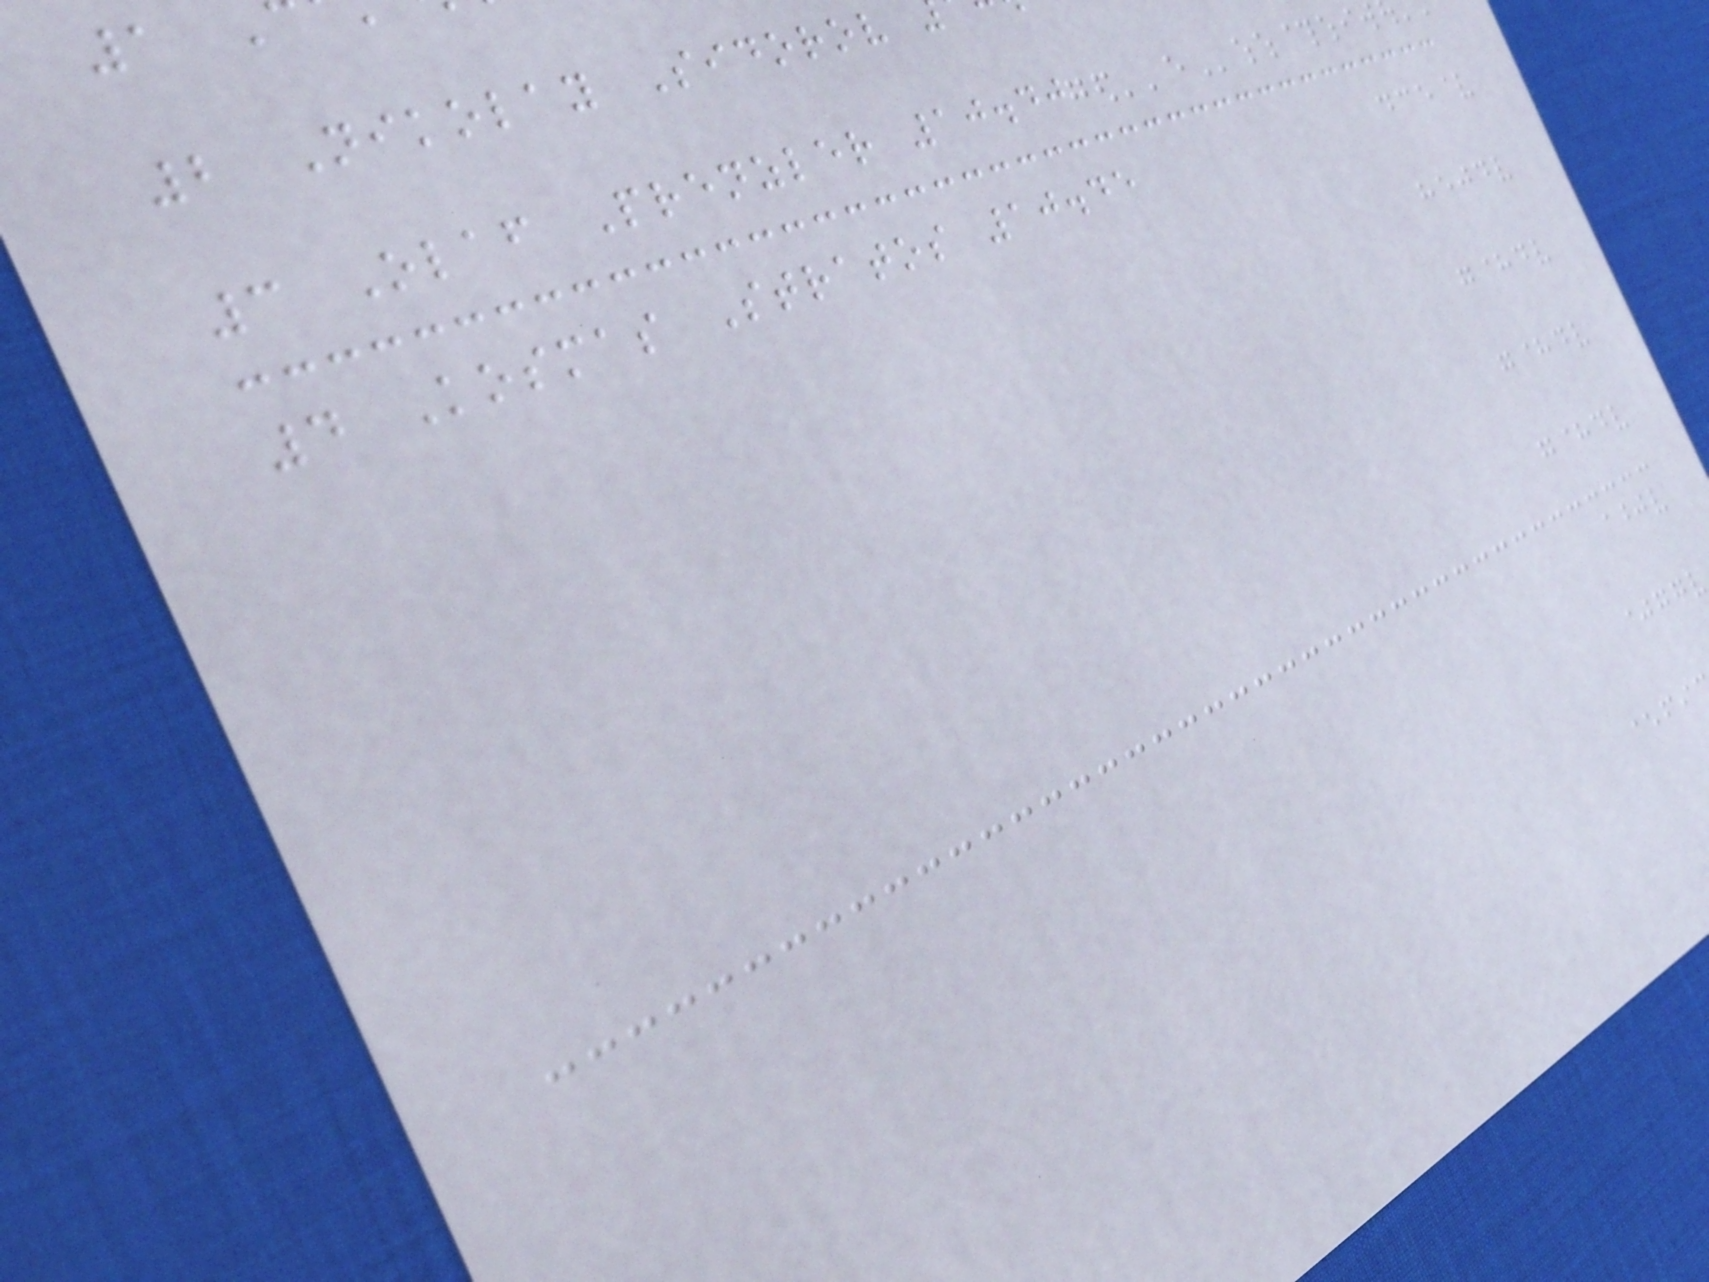2 Nikolay Sidorov
3 Olaf Prenzler 10.40
4 Kosmas Stratos 10.45
